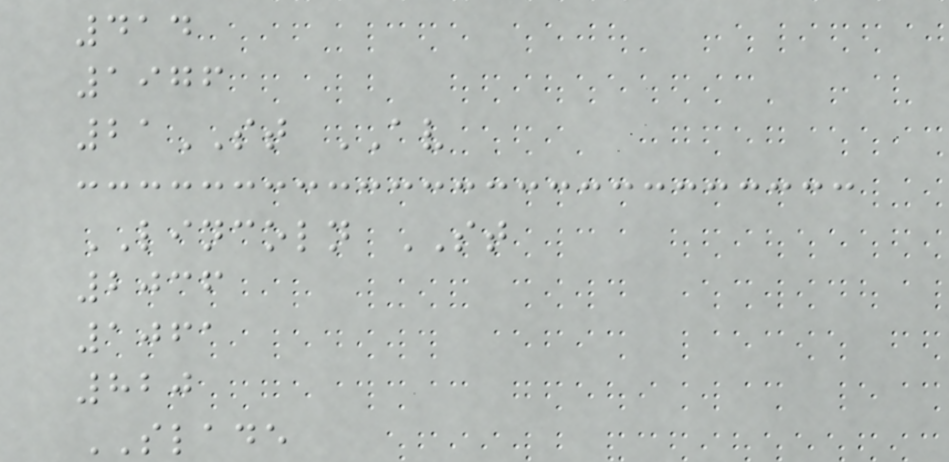414
1976
21ST AV
LINCOLN ST
2036
1061
820
SLADE
